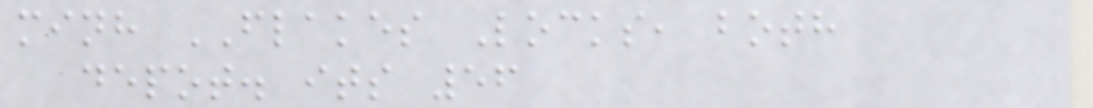minh FLAKES Locks, both
depot. its 56
